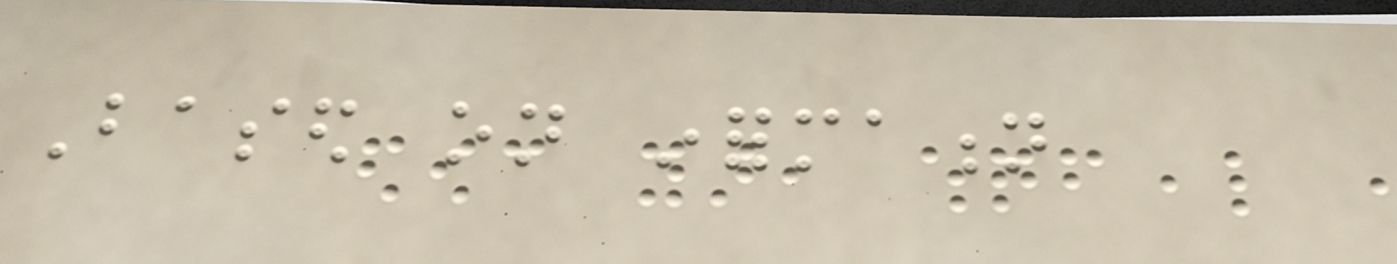Based on information
